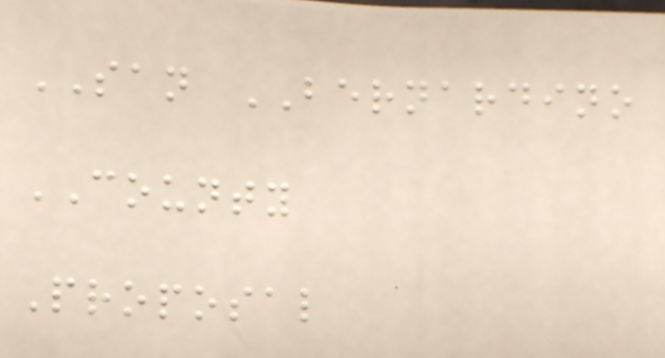SAN BERNARDINO
COUNTY
Proposal
